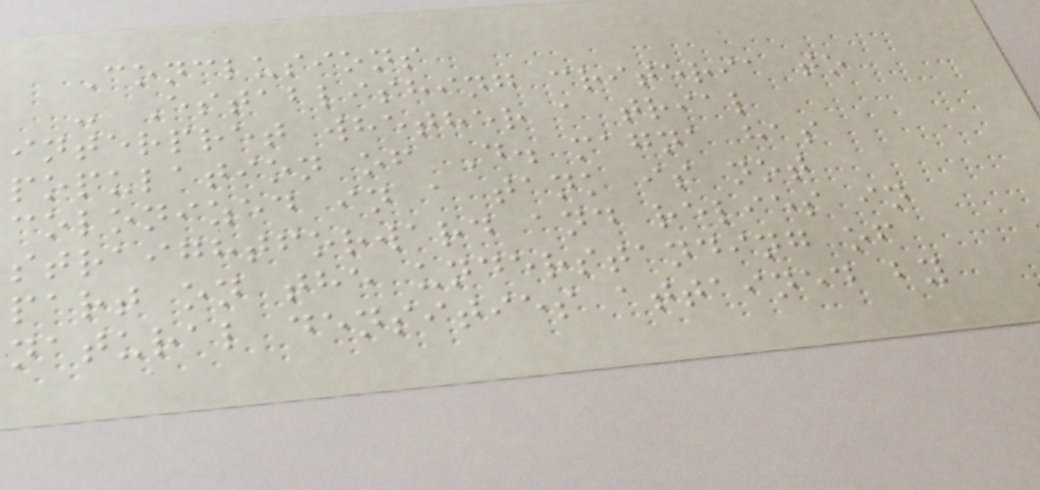Conclusions
- Establishing criteria to
interpret whether a trial
population of D. magna has
colonized in a tank is not
straightforward and relies in
part on the understanding of
natural densities attained by
